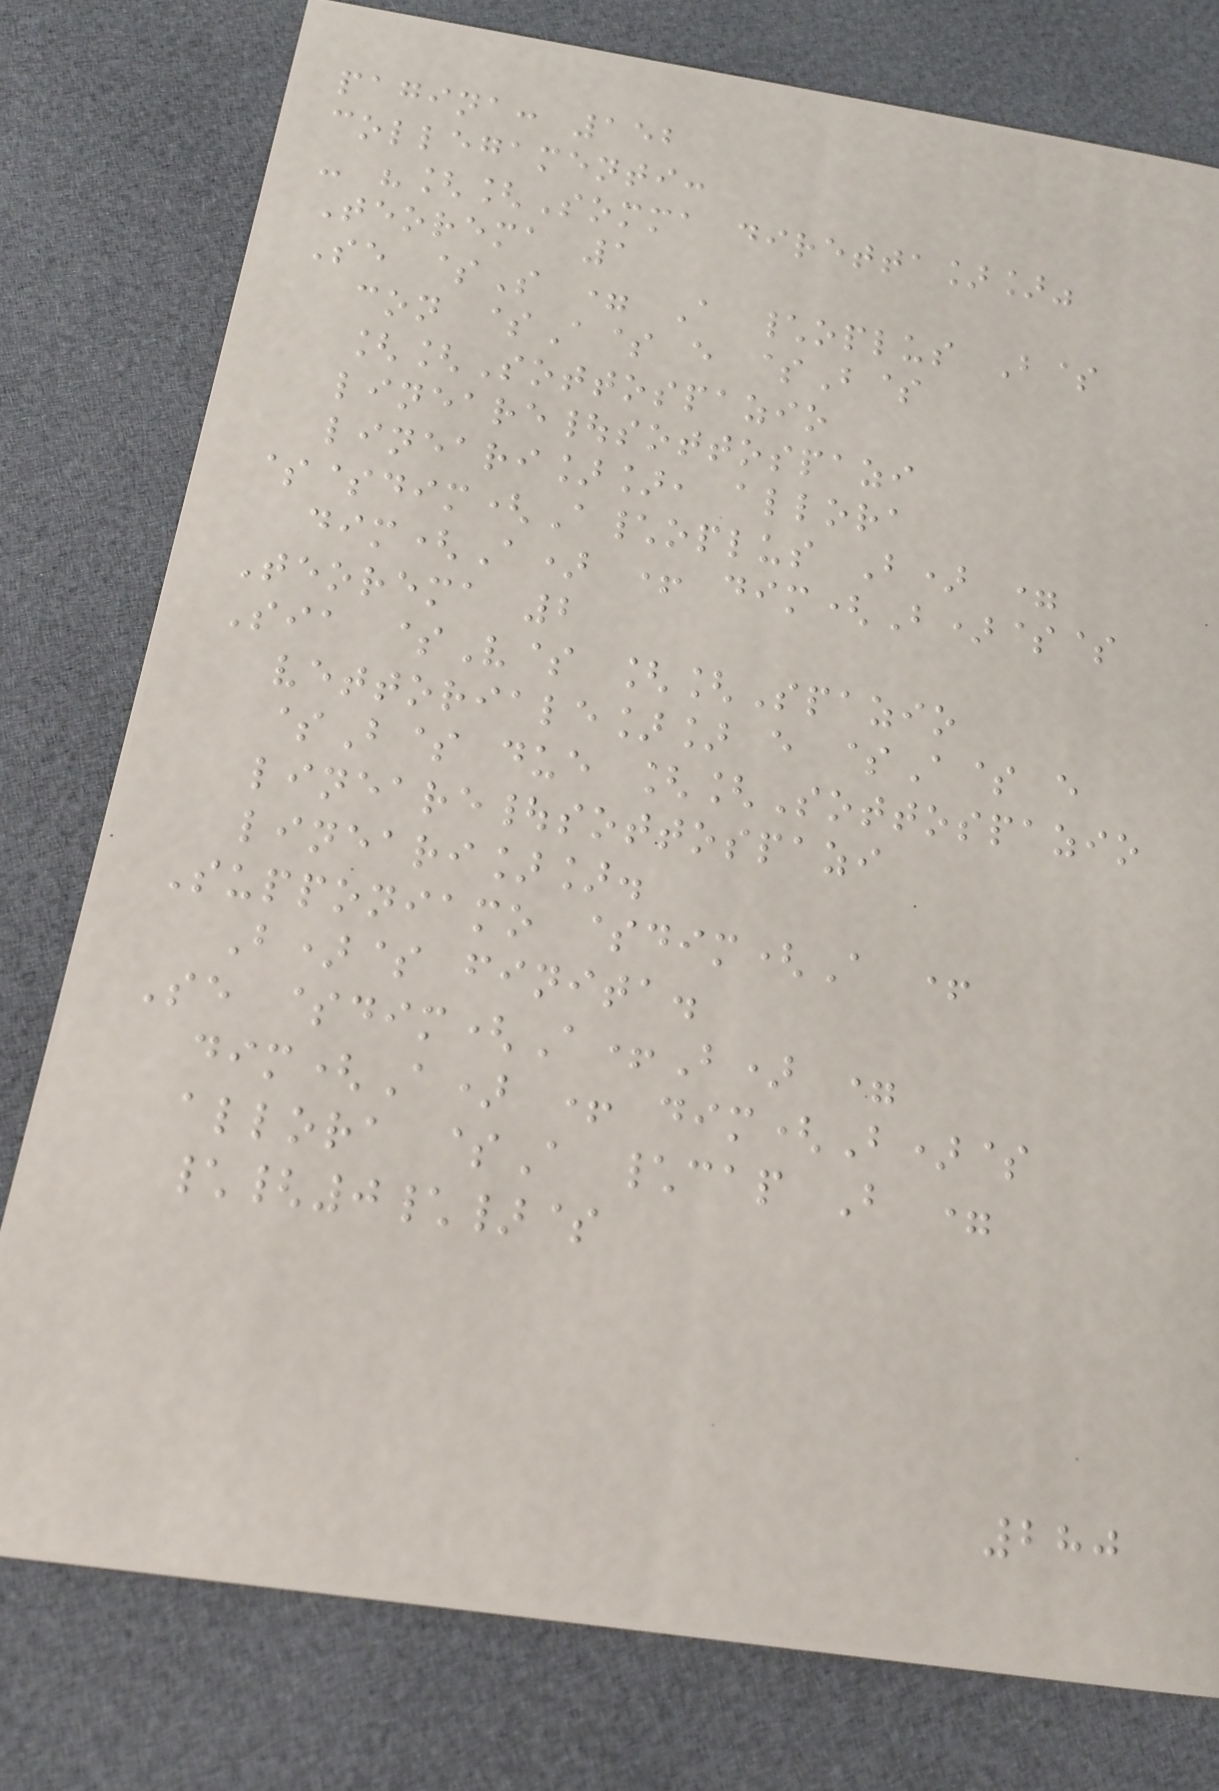pagina: 152
collegamenti:
- "[[Somma diretta]]"
Teorema 1
Se $S = A \oplus B$
con $A$ e $B$
[[Sottospazio
lineare|sottospazi
lineari]], allora
$$dim(A\oplus B) =
dim(A) + dim(B)$$
Teorema 2
Sia $V$ [[Spazio
vettoriale]] e $A$ e
$B$ due [[Sottospazio
lineare|sottospazi
lineari]].
Supponiamo $dim(A +
B)$ finita.
Se $dim(A+B) =
dim(A) + dim(B)$
allora $A \cap B =
\{0\}$
280
